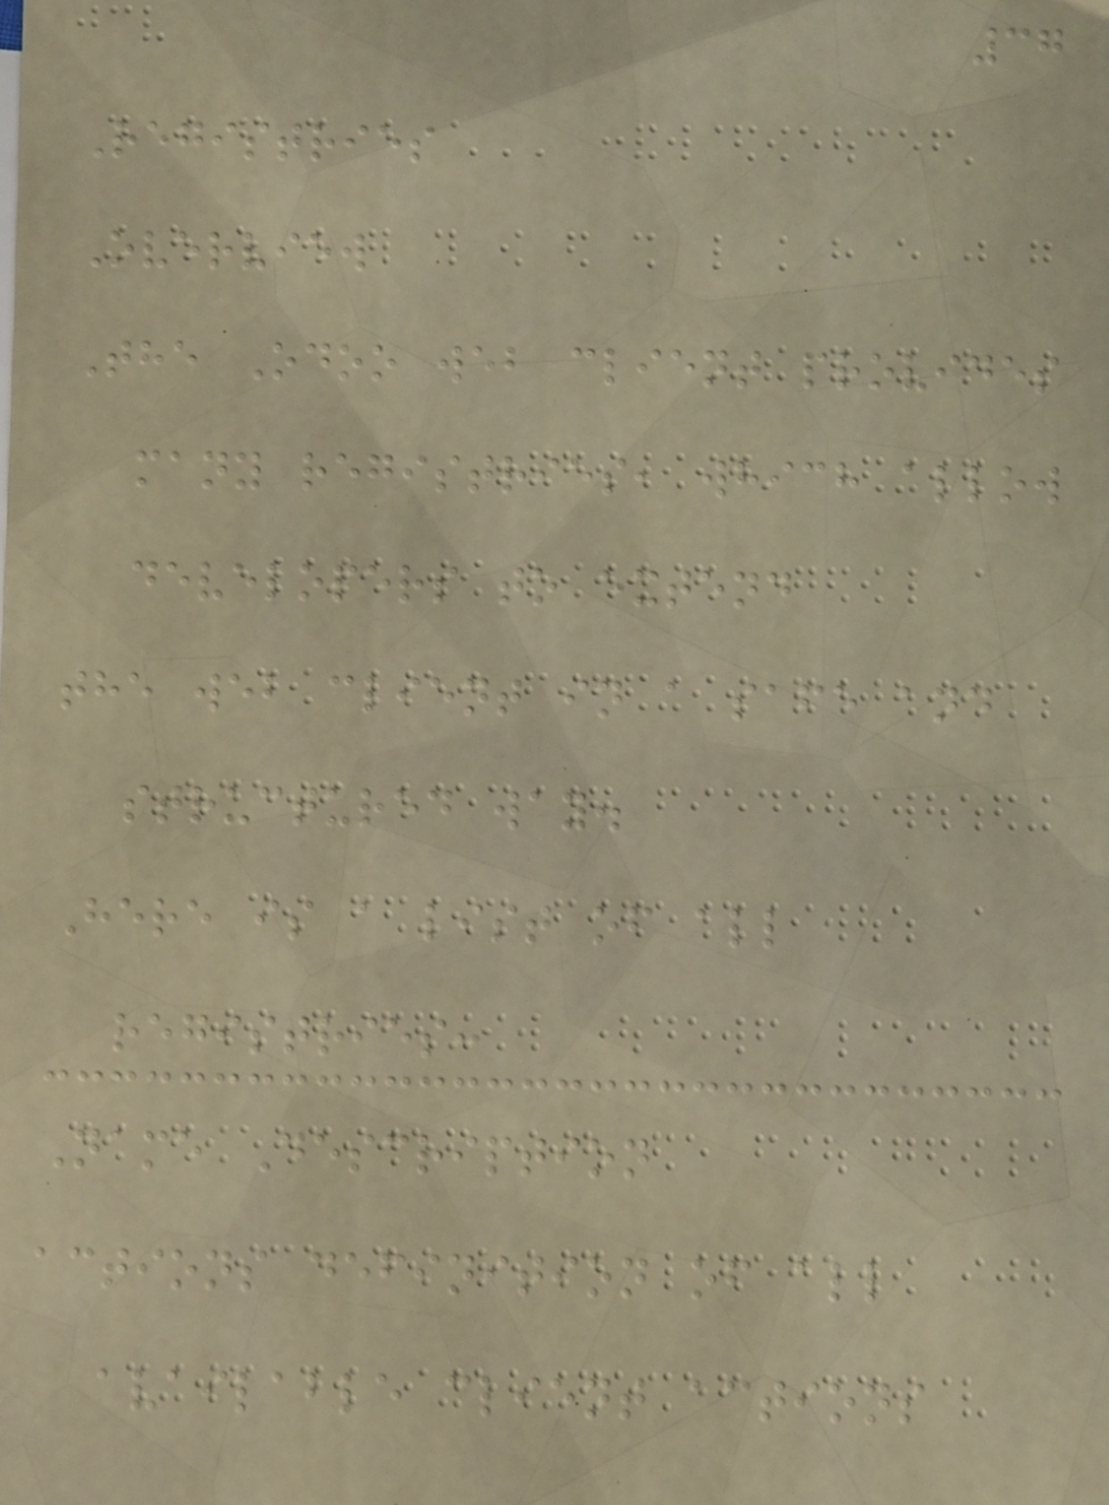37
Registries
Overview
The Odoo web client provides
many registries, which allow
developers to extend
the web client in a safe and
structured way.
Here is a list of all
registries:
Name Description
actions definition of all
available client actions
